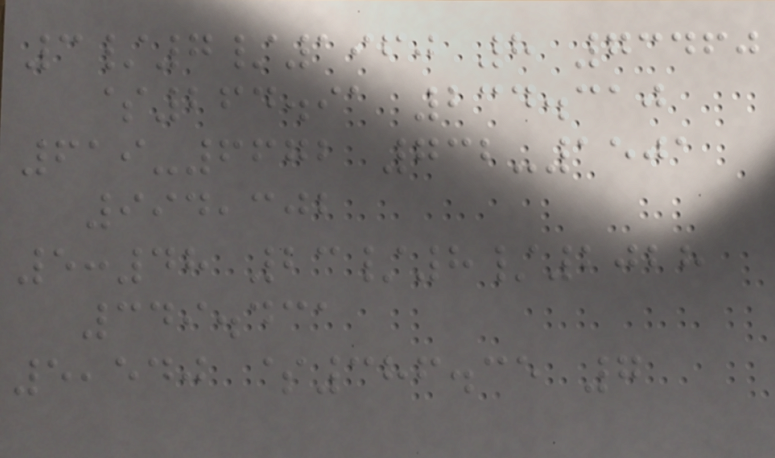3/7/1960 8 73460
$264.91 234.310
619-6672 732-1501
994,302
5:48 23/8/2028
349.431
5,540 $386.35 7
